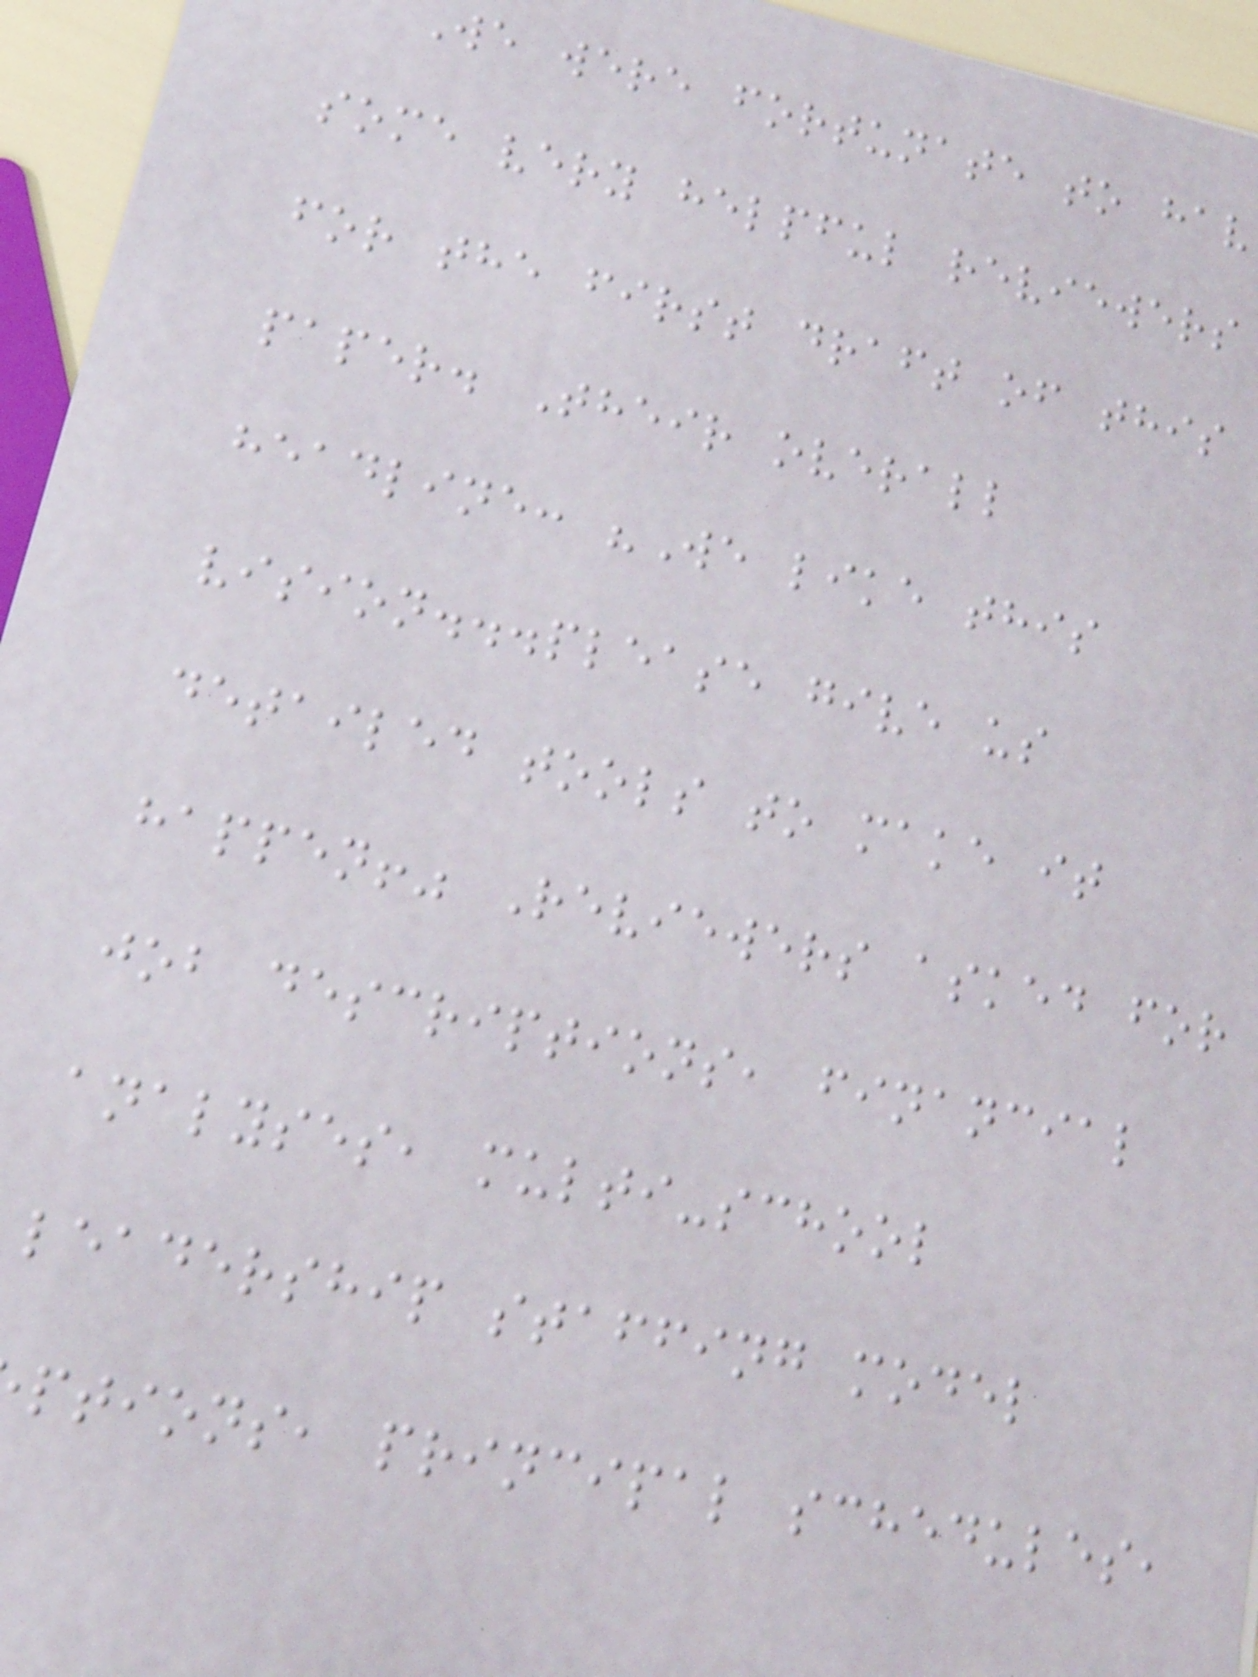we were fortunate to hav
some very helpful reviewers
for the first draft of this
paper. Their overall
headline: "We like this
vision...please give us
detailed tools to make it
happen!" Reviewers asked for
job descriptions, financial
analyses, multi-school
leadership staffing model
ptions, principal schedules,
